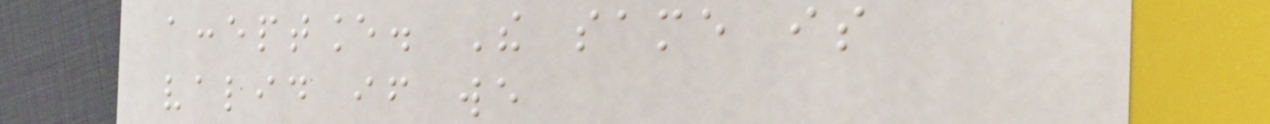acceptance. The same is
valid if we
